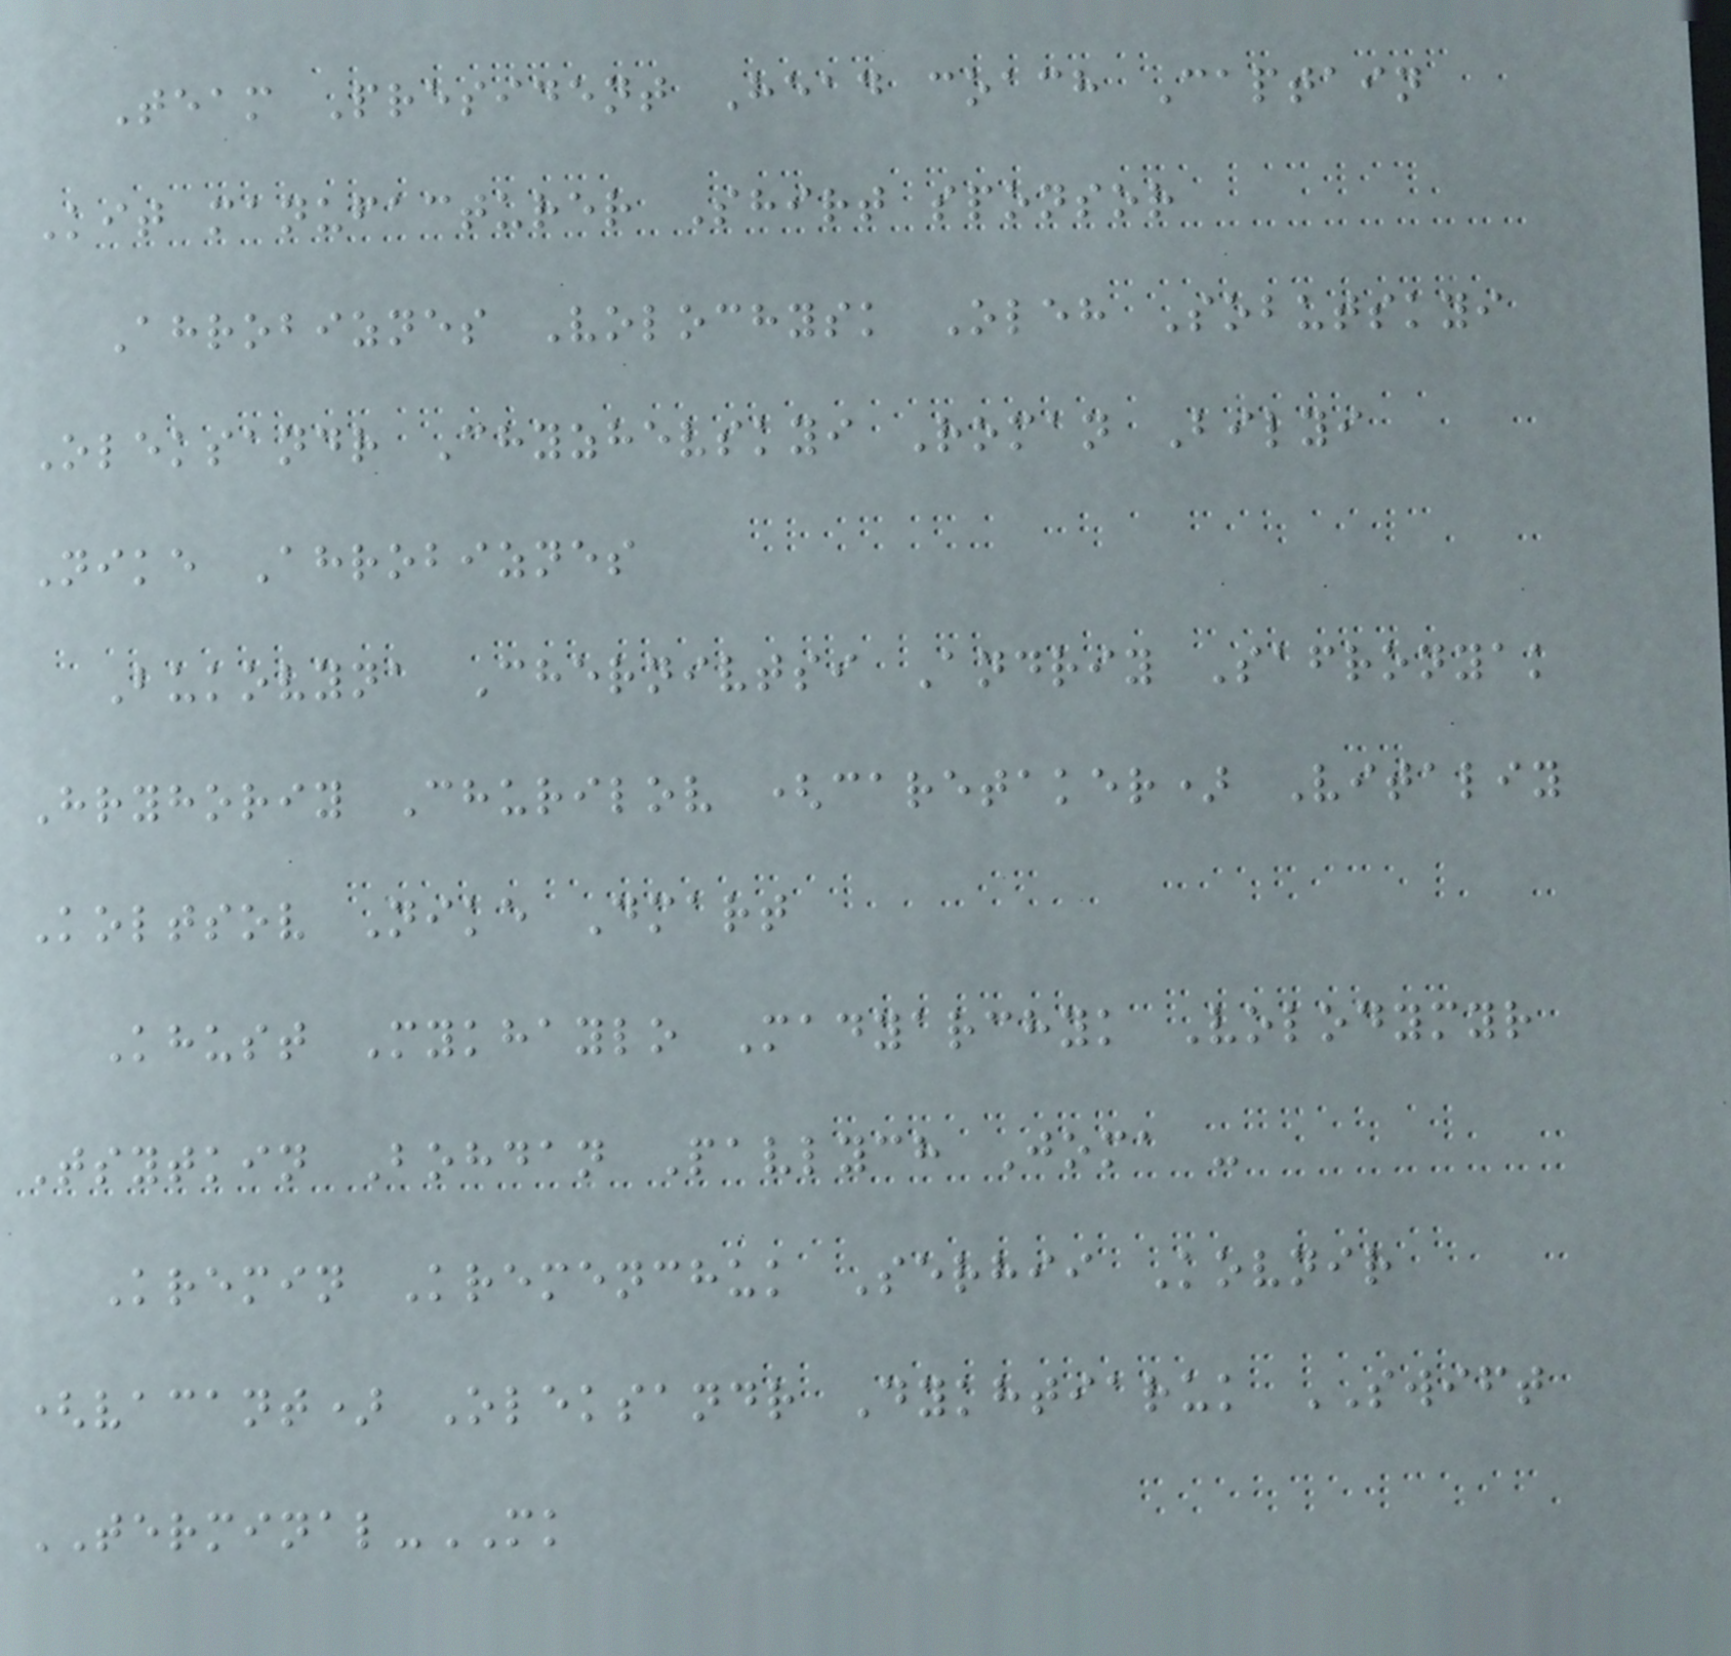Team President Head coach Captain
Kit manufacturer Shirt sponsor
Ahrobiznes Volochysk Oleh Sobutskyi
Oleksandr Chyzhevskyi Roman Bilyi
Nike Ahrobiznes
Bukovyna Chernivtsi Andriy Safronyak
Hryhoriy Churilov (caretaker) Vitaliy
Koltsov Nike Dmart
Khust Mykhaylo Madyarchyk Volodymyr
Tsytkin Bohdan Pavlych Joma -
Kremin Kremenchuk Serhii Kovnir
(vacant) Oleksandr Dykhtiaruk SWIFT
TERMINAL-MK
